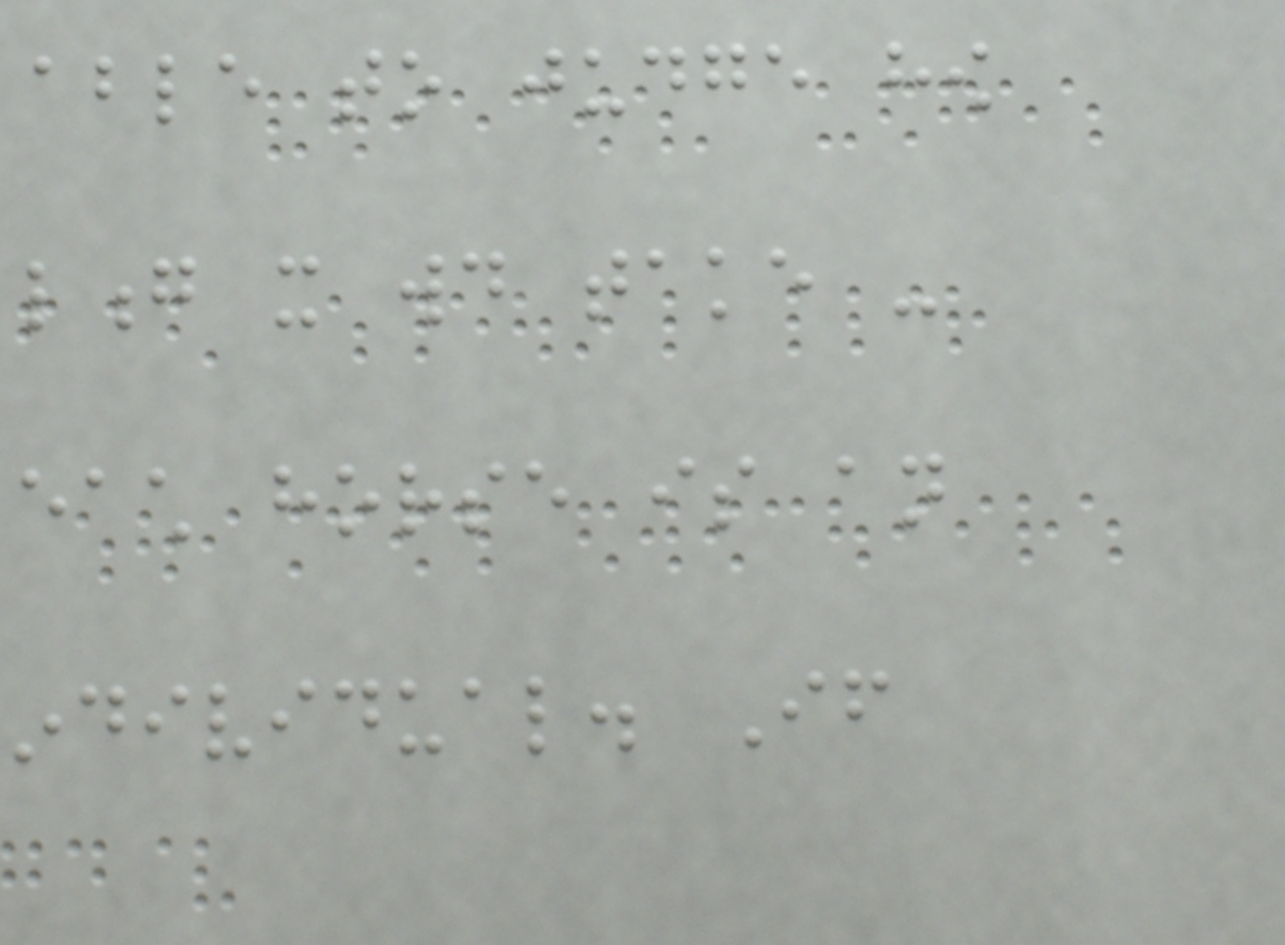able to judge how
long it would take -
each horse is an
individual. If
